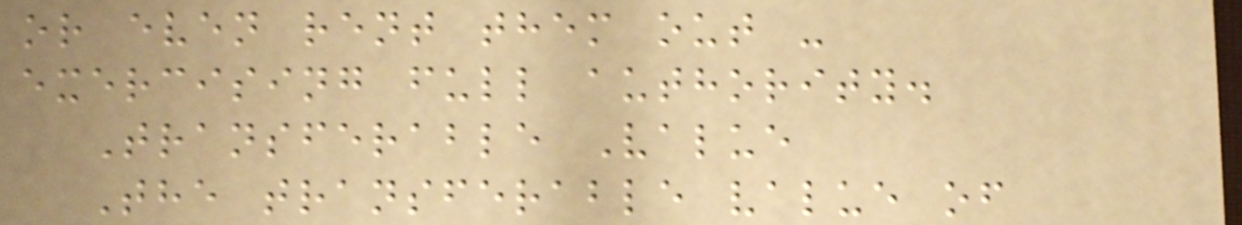or even rent them out -
exercising full authority.
Transferable Value
The transferable value of
